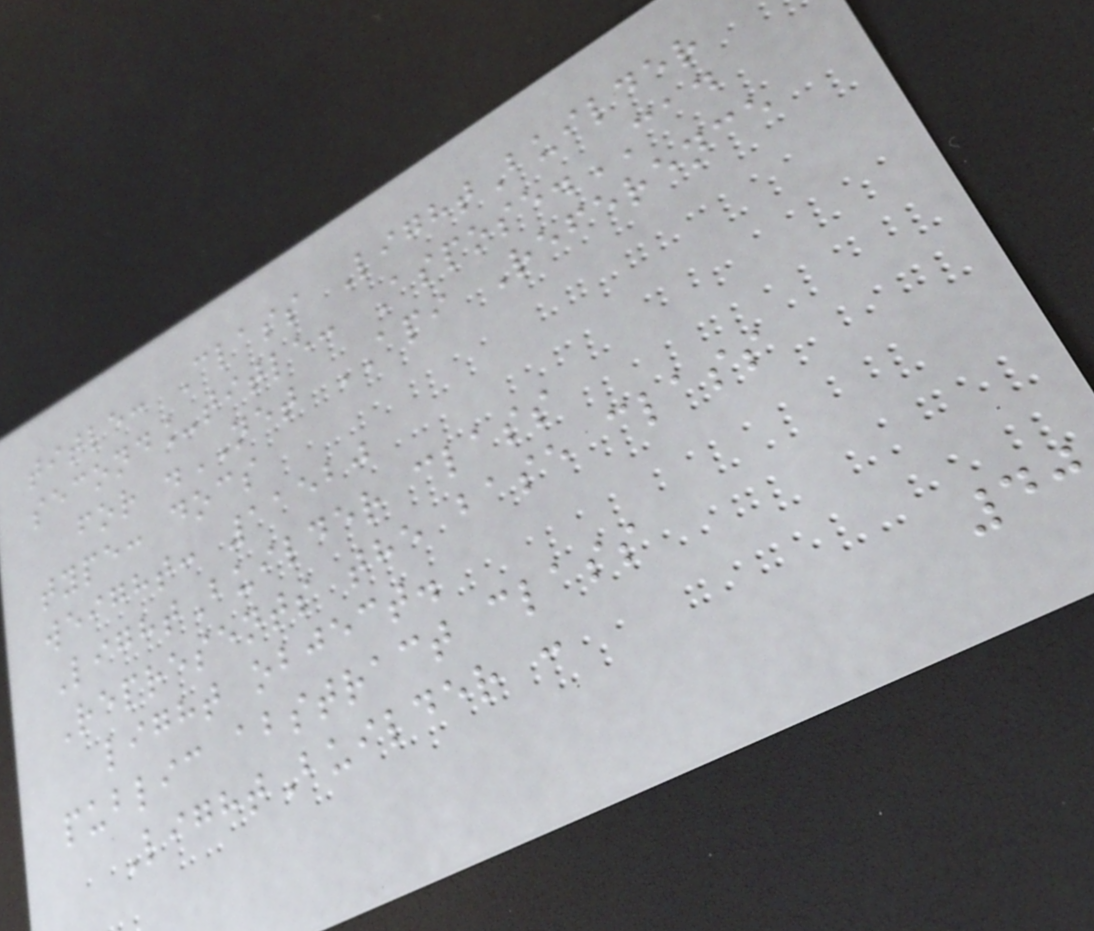title: Class LightBuilder
second_title: Aspose.CAD
for .NET API Reference
type: docs
weight: 11520
LightBuilder class
Represents the base class
light object.
public abstract class
LightBuilder :
40
